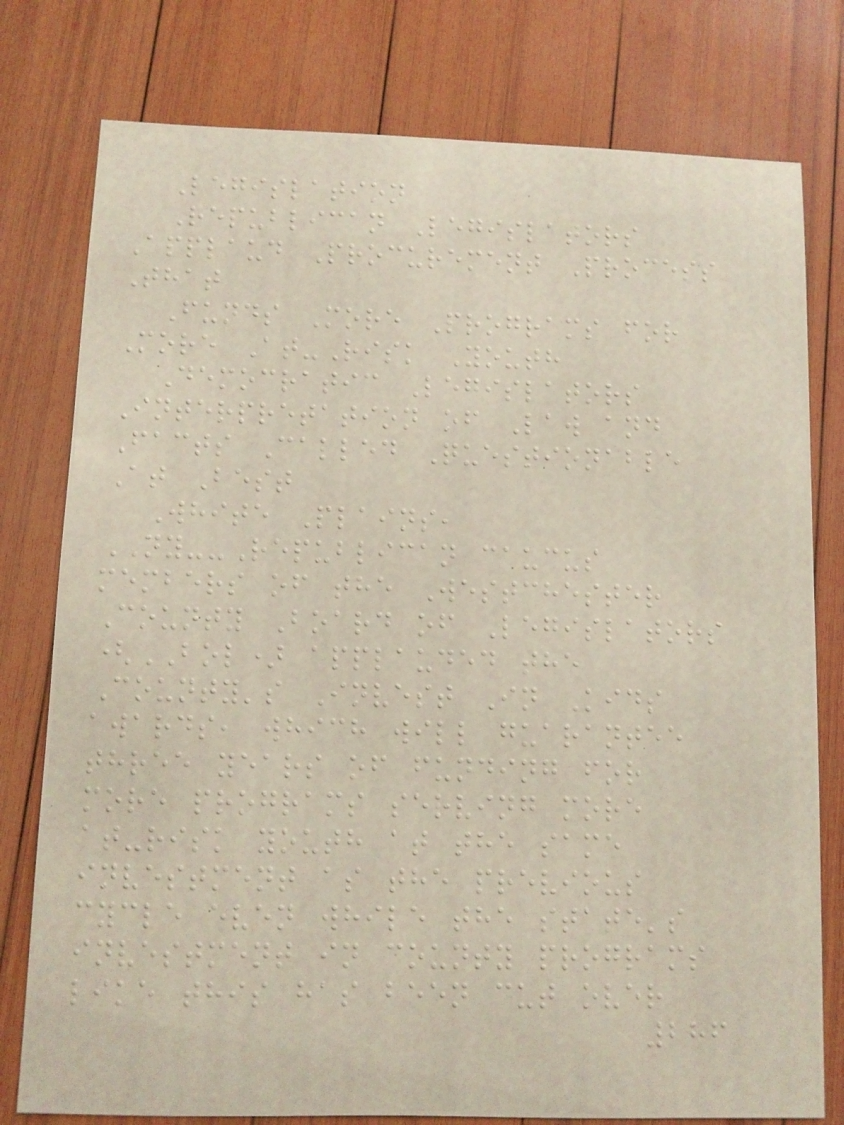Legislation
Republican Legislators
Applaud Procurement Process
That
Funds More Programs for
More At-Risk Youth
Democratic Legislators
Interpretation of Law and
Facts Called Questionable
At Best
White Plains,
NY--Republican caucus
members of the Westchester
County Board of Legislators
(BOL) applauded the
County's Invest In Kids
awards, which will guarantee
three years of funding for
more programs serving more
at-risk youth at the same
investment as the previous
cycle even while the state's
investment in county programs
like this has been cut over
286
